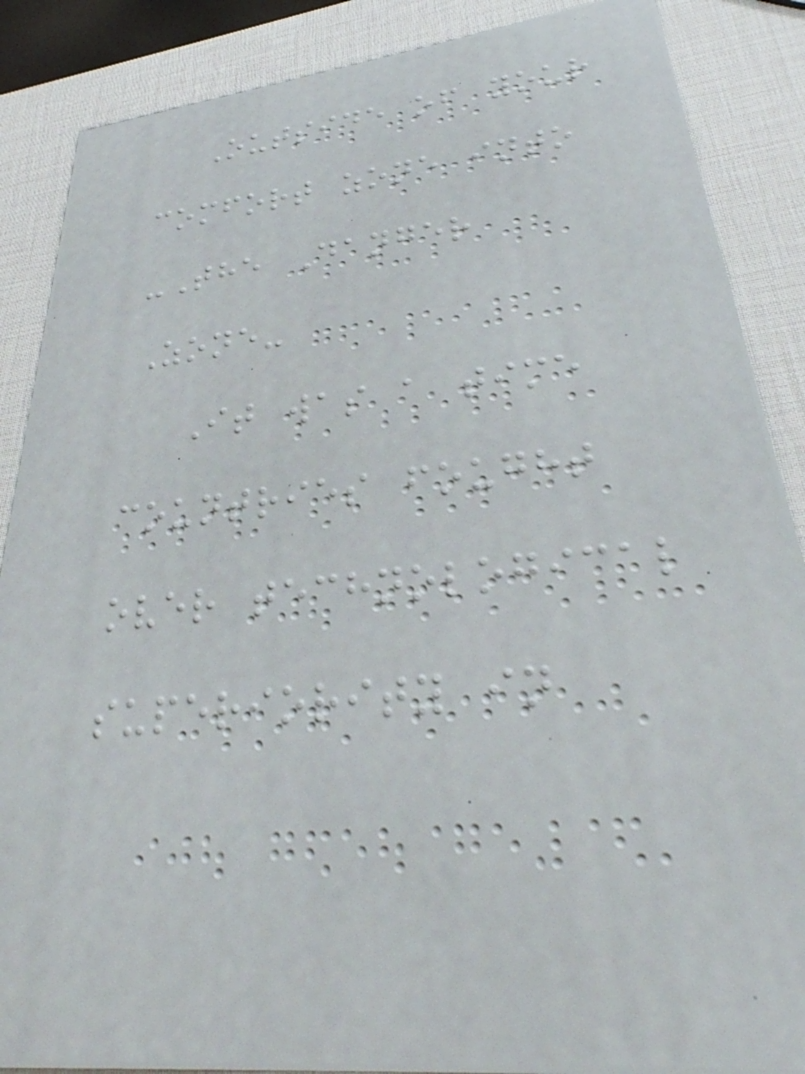Outside of your
comfort zone into
-The Danger
Zone-
It was a time
countries fought
over technological
superiority in
